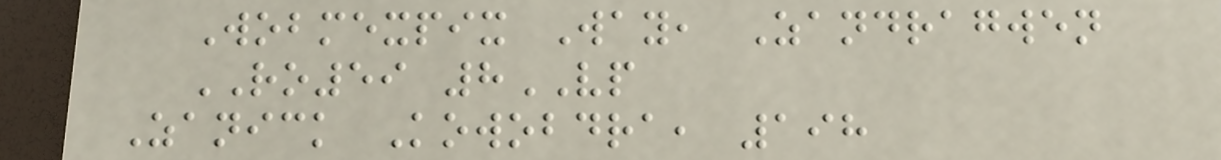Wobmexpix Way, Zandragwen
RO59 8VP
Zanick Kowobdra, 198
